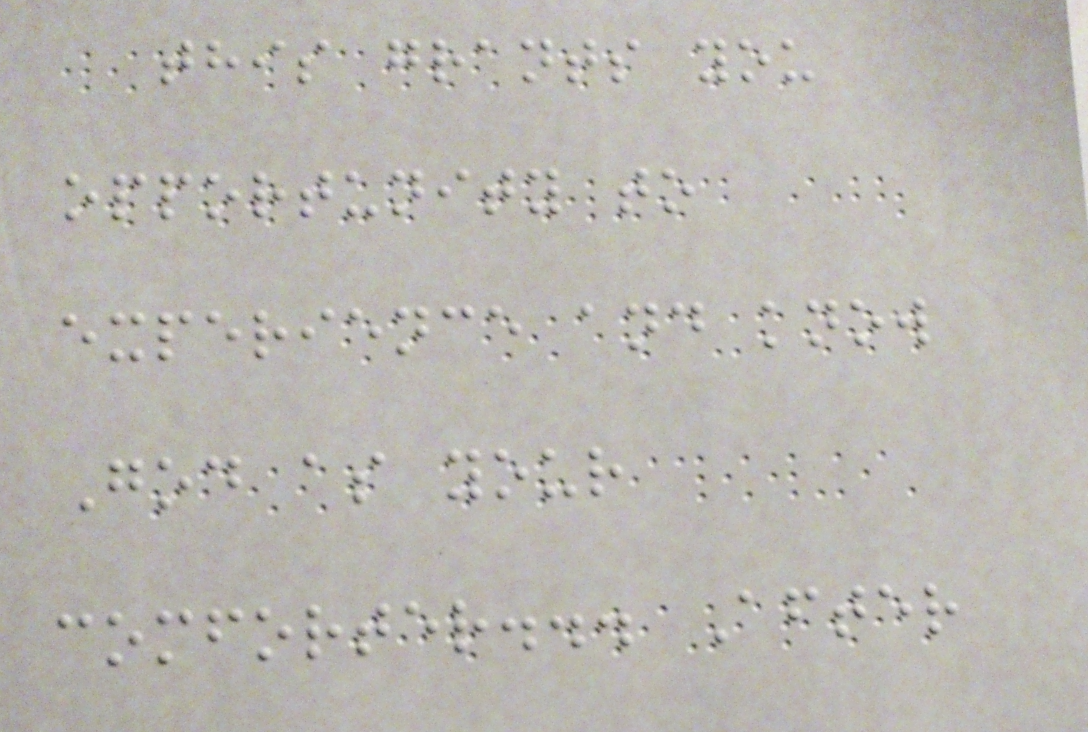this grants you
opportunity to
experience and know
God as your
comforter... After
